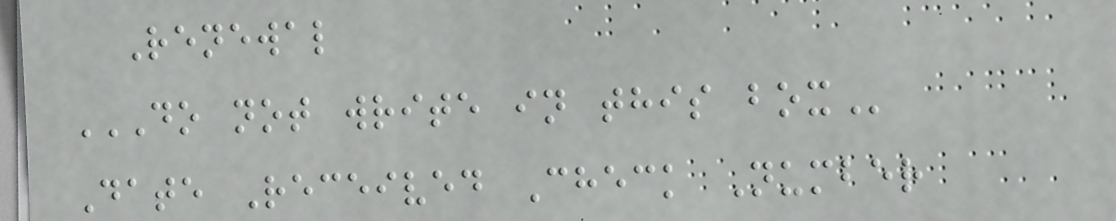Renewal
DO NOT WRITE IN THIS BOX
Date Received Check Number
